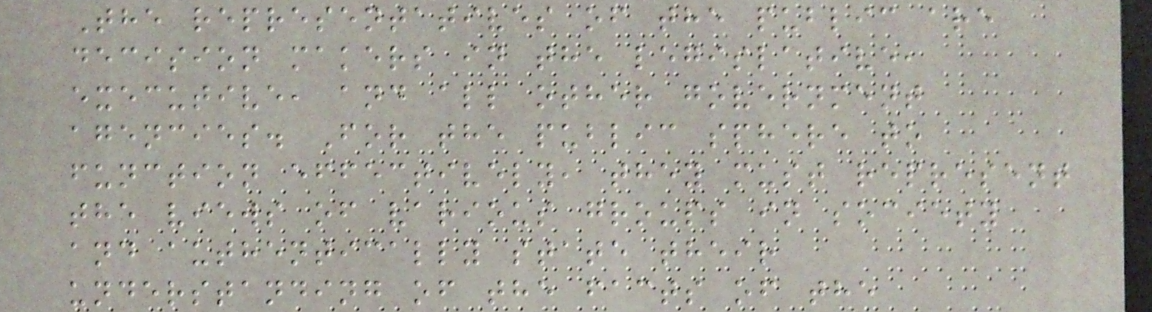The representatives of the public are
decision makers in the legislative,
executive, and all other government
agencies. For the public sphere to
function effectively, they must represent
the views of various groups in society
and authentically state their
understanding of the facts of the
